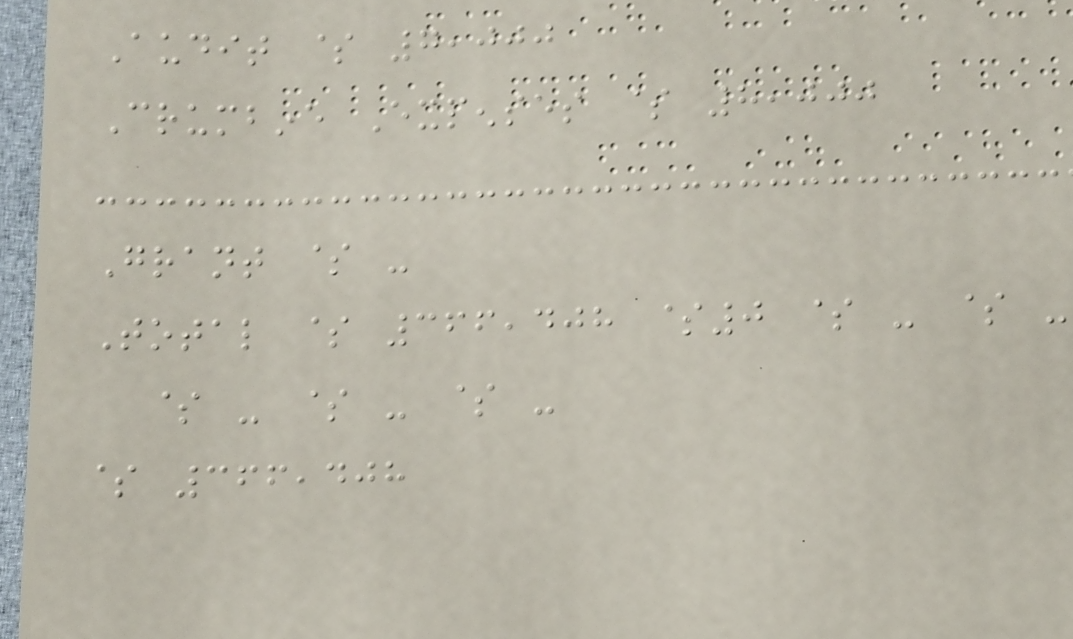Audit $ 7,000
Crumbine Expenses $ 8,000
Grant $ -
Total $ 366,408 $0 $ - $ -
$ - $ - $ -
$ 366,408
